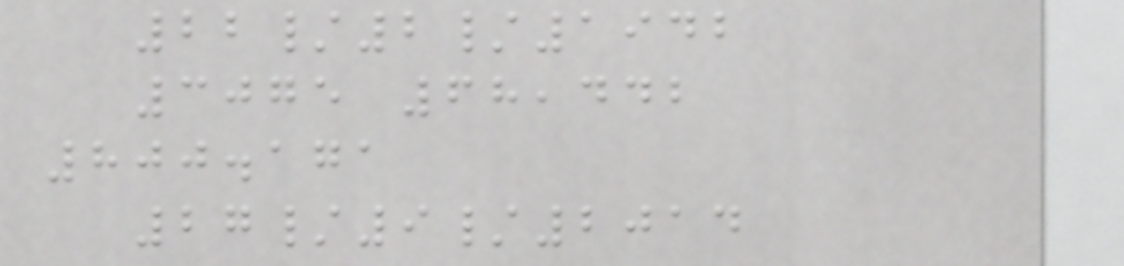22/2/1942
3075 68,442
800.171
27/9/2014
